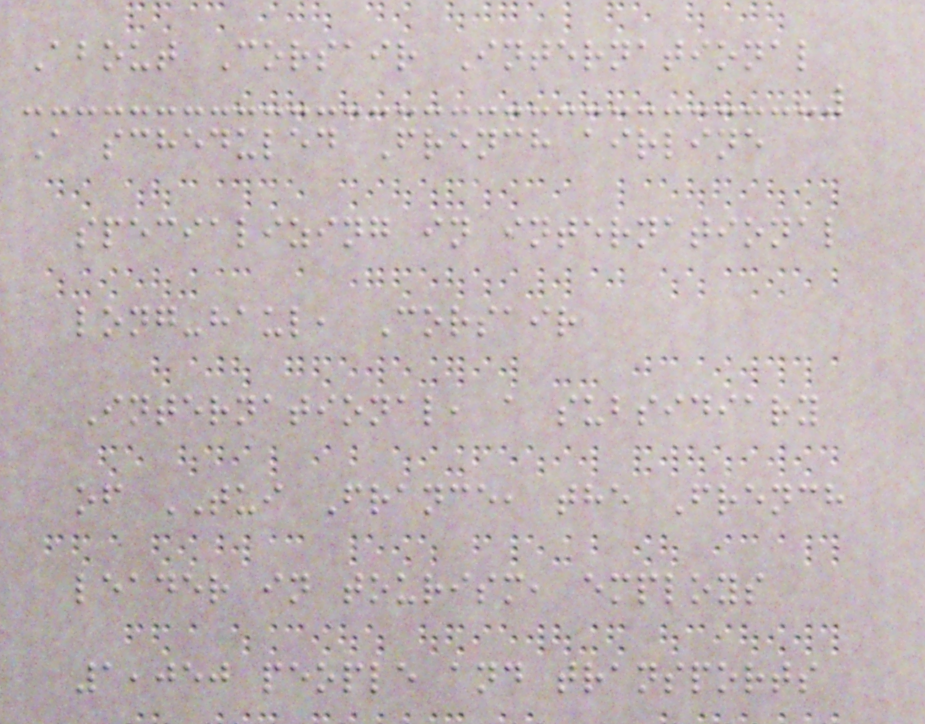About Corsair International
A scheduled French airline
specializing in international
long-haul, Corsair
International, a subsidiary
of TUI France, the French
leader in tourism, employs
1,050 people and transports
